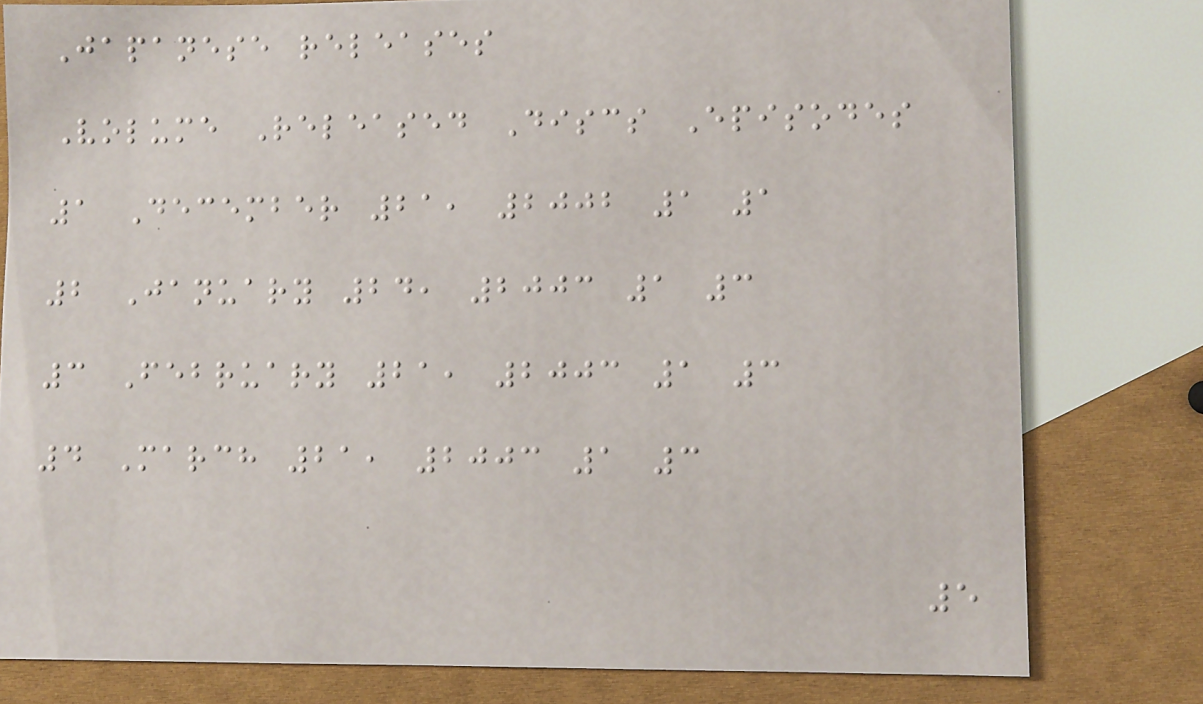Japanese releases
Volume Released Discs Episodes
1 December 21, 2002 1 1
2 January 24, 2003 1 3
3 February 21, 2003 1 3
4 March 21, 2003 1 3
5
